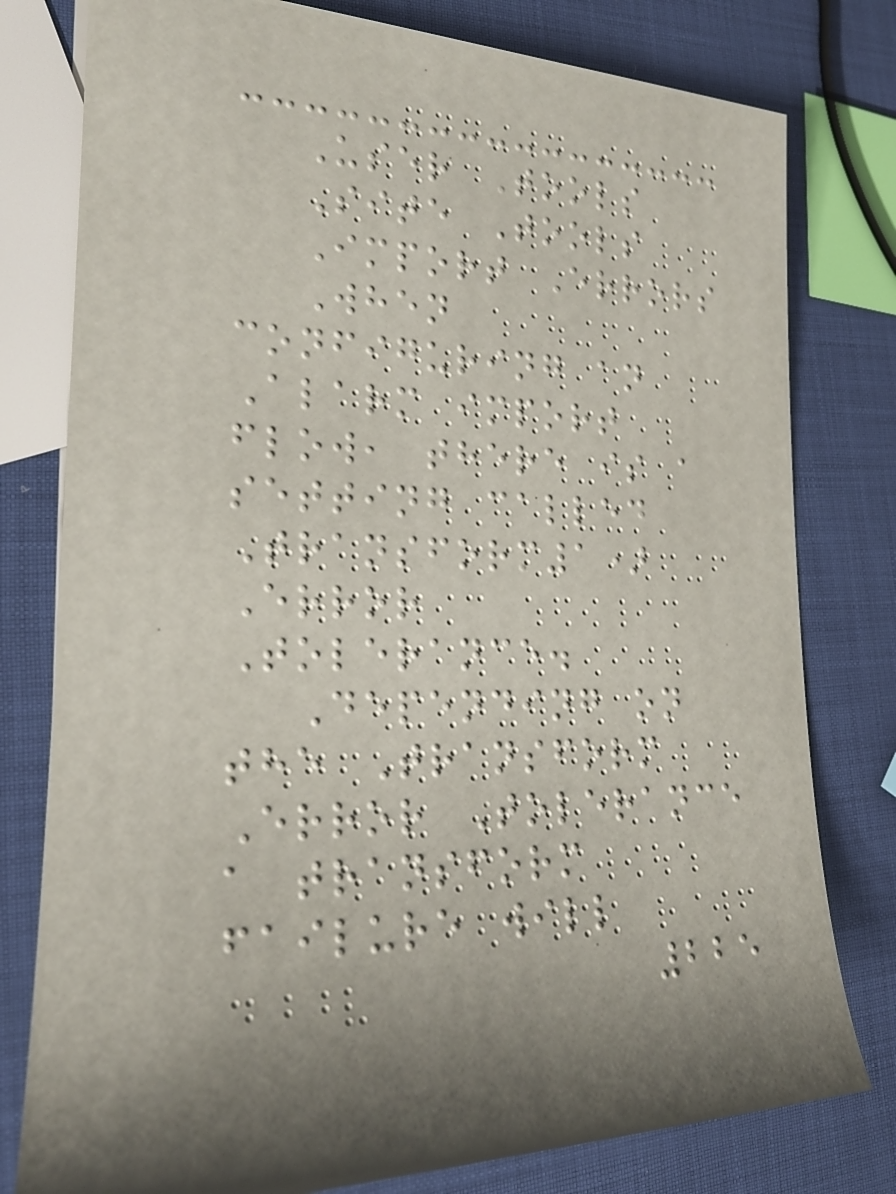User Tools
Site Tools
Import Errors
When
configuring an
Alarm import
flow, there is a
setting called
Transform1)
Error
Tolerance.
Depending on
the Transform
Error Tolerance
a transform
failure will
225
